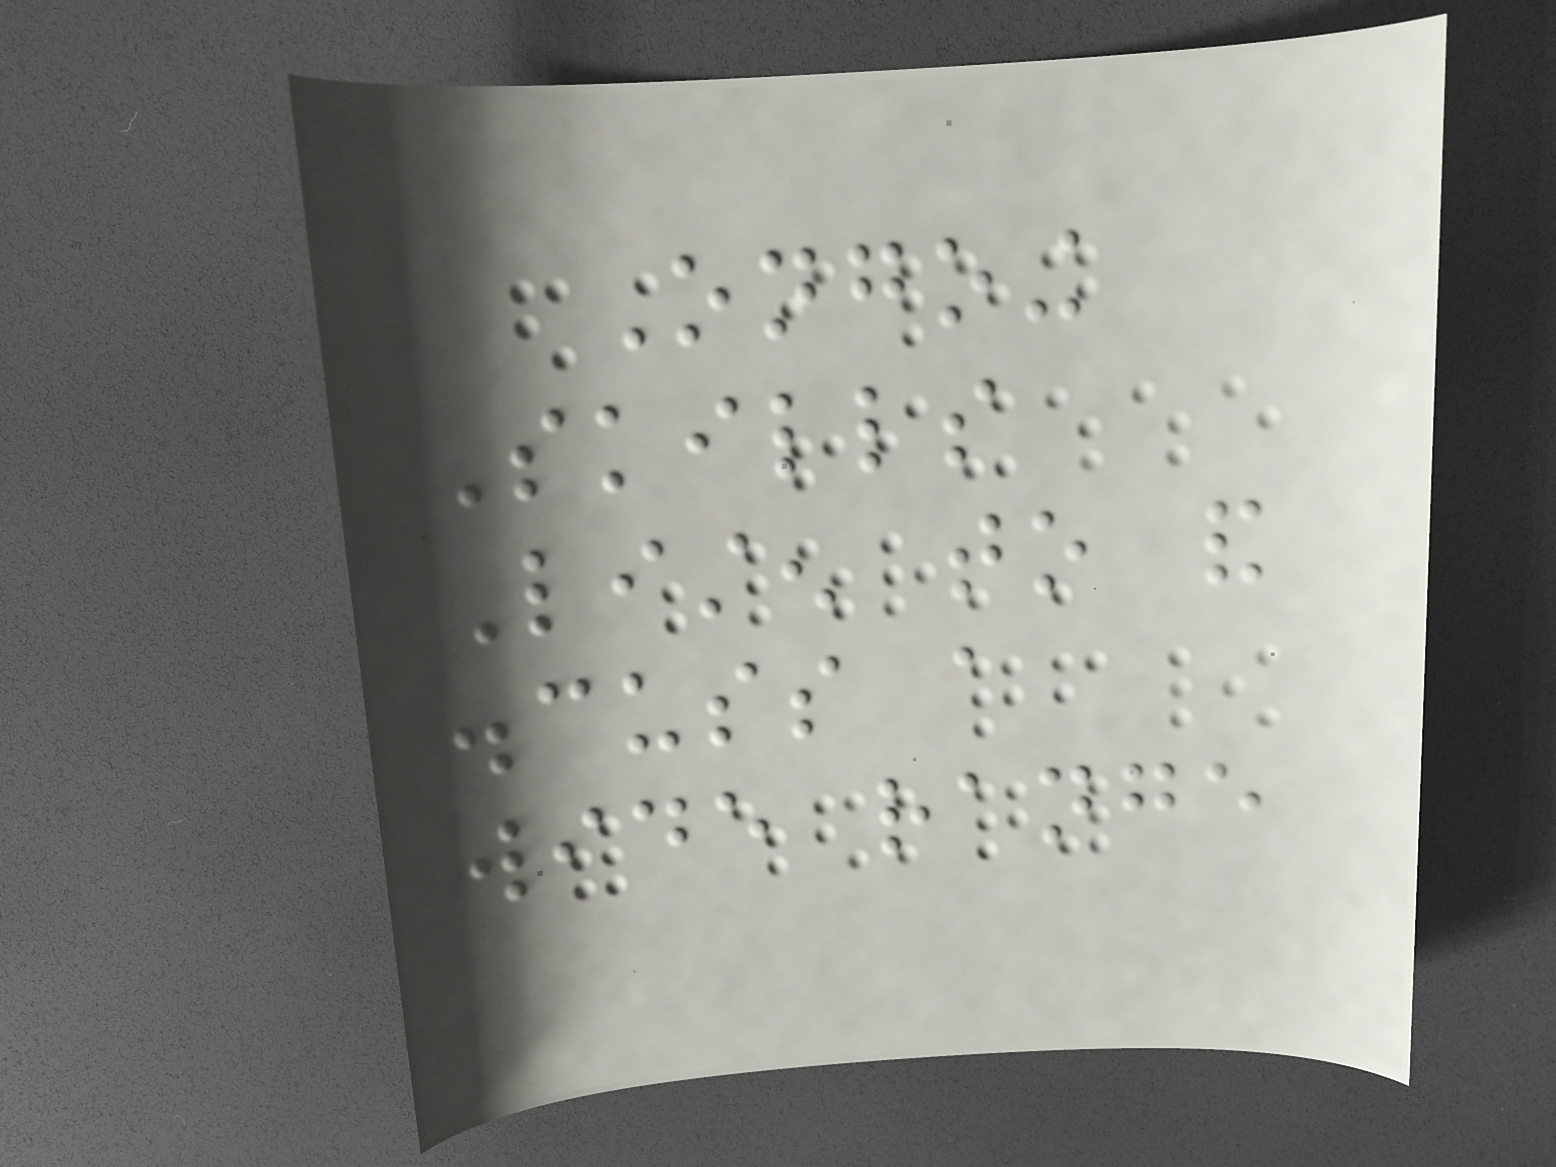Ongoing
Skills
Listen to and
discuss a
wide range
